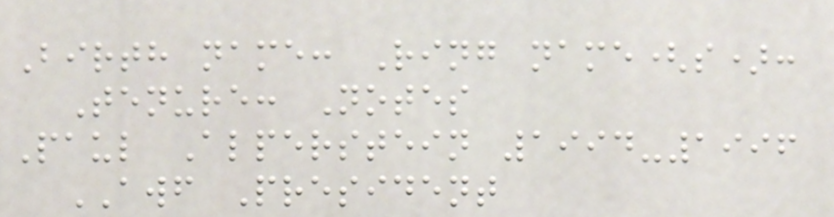Birth name: Ring name(s):
Tenure: Notes
Paul Alperstein 1994-1996
AWF President
